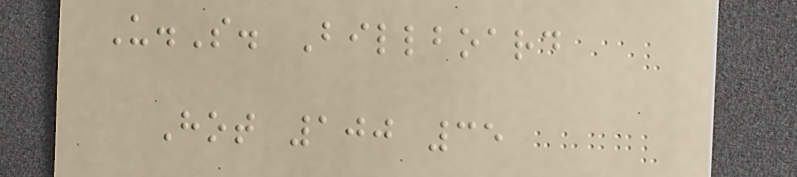U.S. Billboard
Hot 100 35
